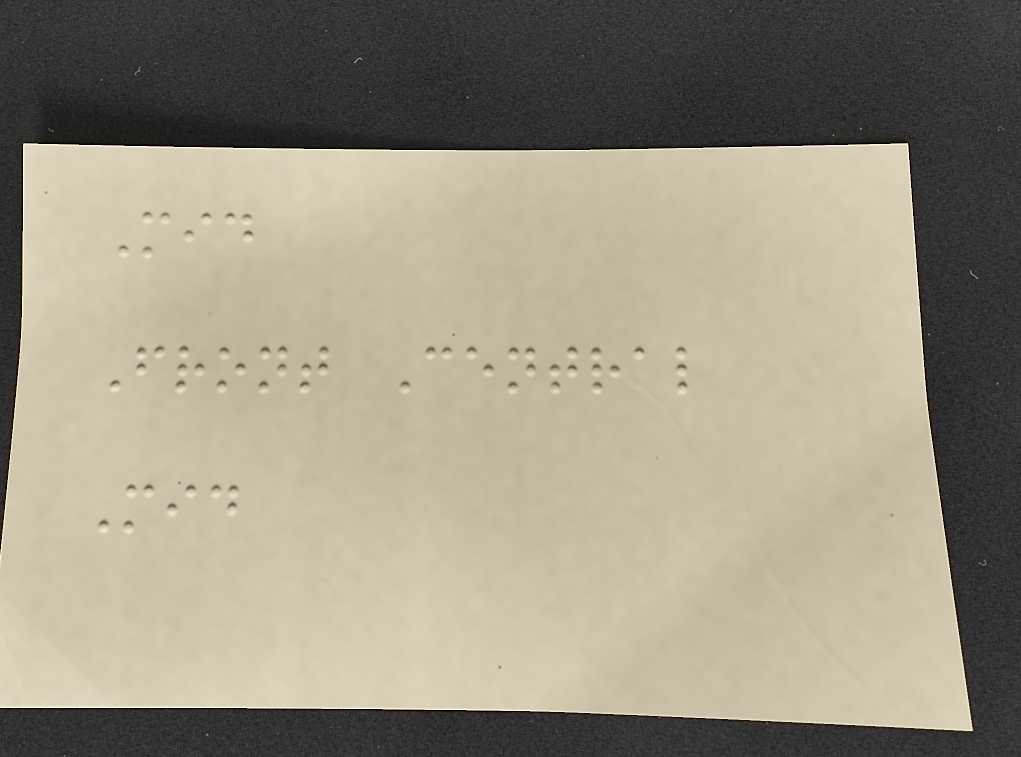Mid
Front Central
Mid
